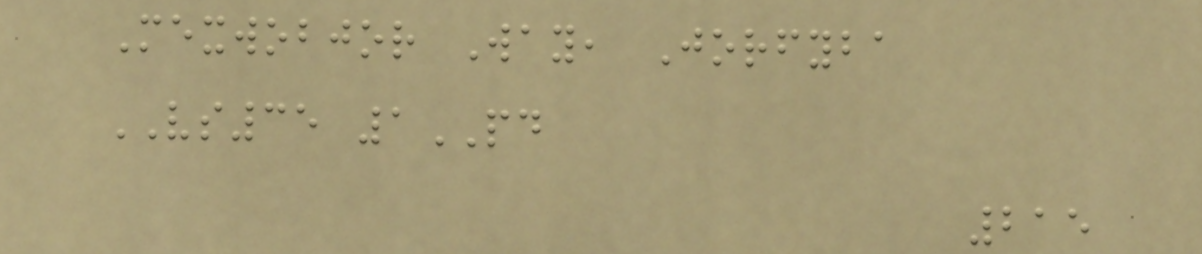Mexwobjor Way, Jorfyba
VS35 1PD
215
